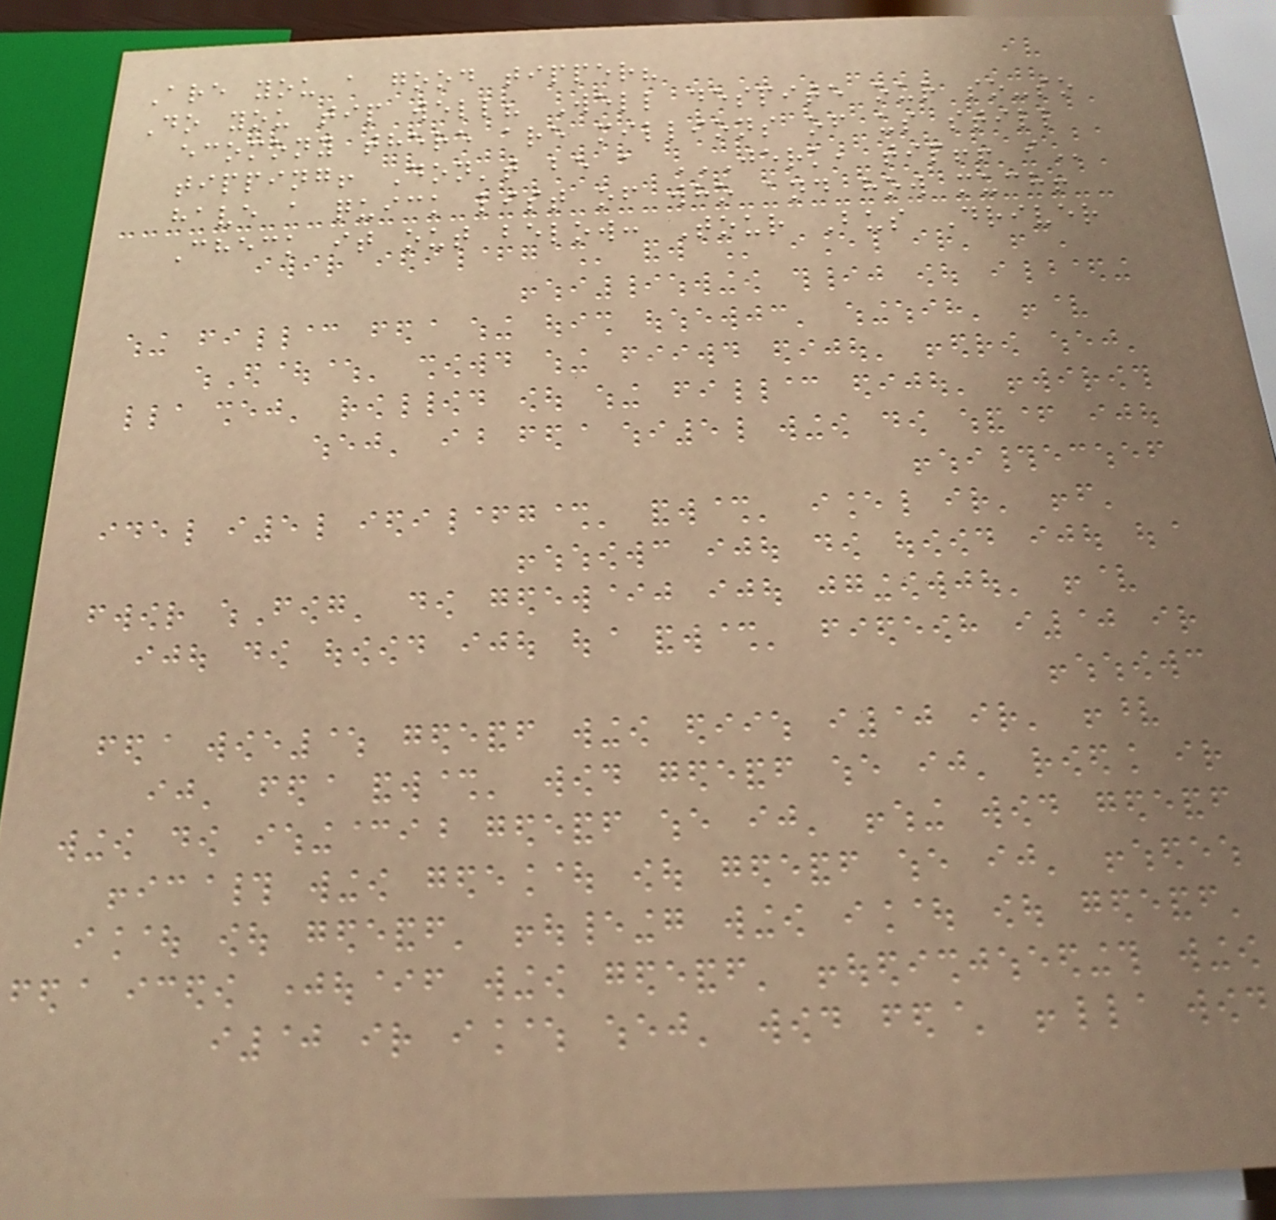Are you a good tipper?
Do you tip well? Well despite our so-so
ecomony there are millions of us still
tipping! Don't be a JERK, TIP!! I
have a quick list of who and how much!
Check it out below: Tour Bus Driver
